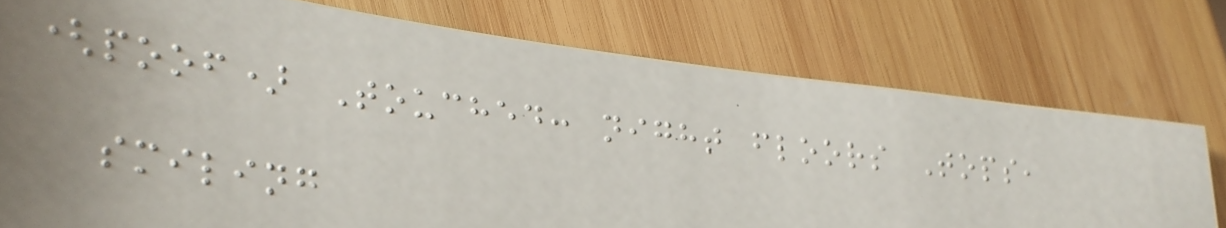(poof) Touched: night floors Tops,
smiling
